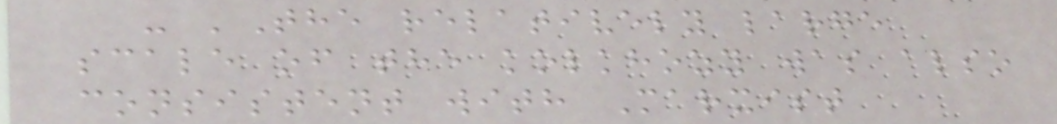- 'The relatively large
scale of the kolkhozy was also
consistent with Marxist
